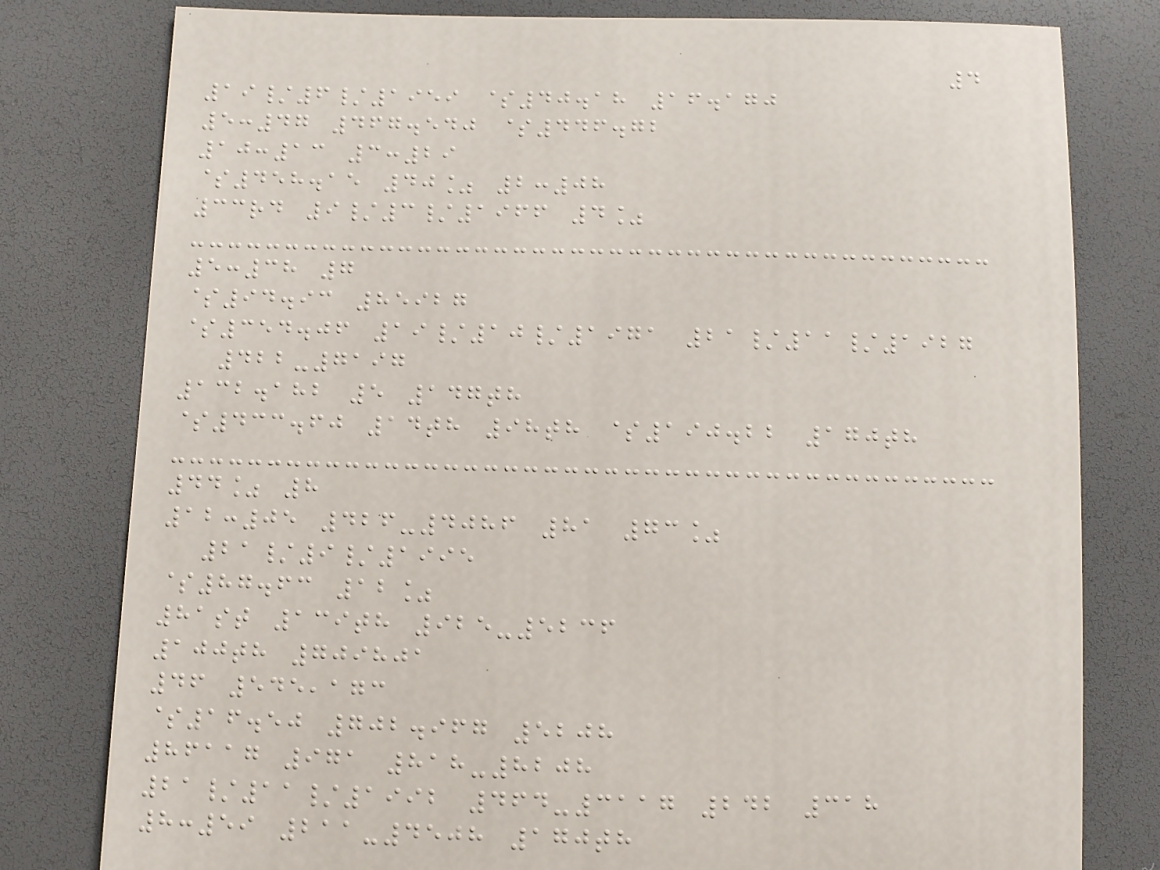4
19/6/1959 $40.18 16.170
5:47 467.540 $446.72
10:13 3:29
$458.15 40% 2:08
33rd 9/3/1966 4%
5:38 7
$94.93 85927
$354.06 19/10/1971 21/11/1927
422-7197
132.182 5 147th
$433.60 14th 98th $190.22 170th
44% 8
12:05 426-4086 81 73%
21/9/1995
$87.63 12%
81st 139th 925-5236
100th 709801
46 545,173
$16.50 702.967 5208
86117 971 818-8208
21/11/1992 464-3117 242 318
8:59 211-4508 170th
